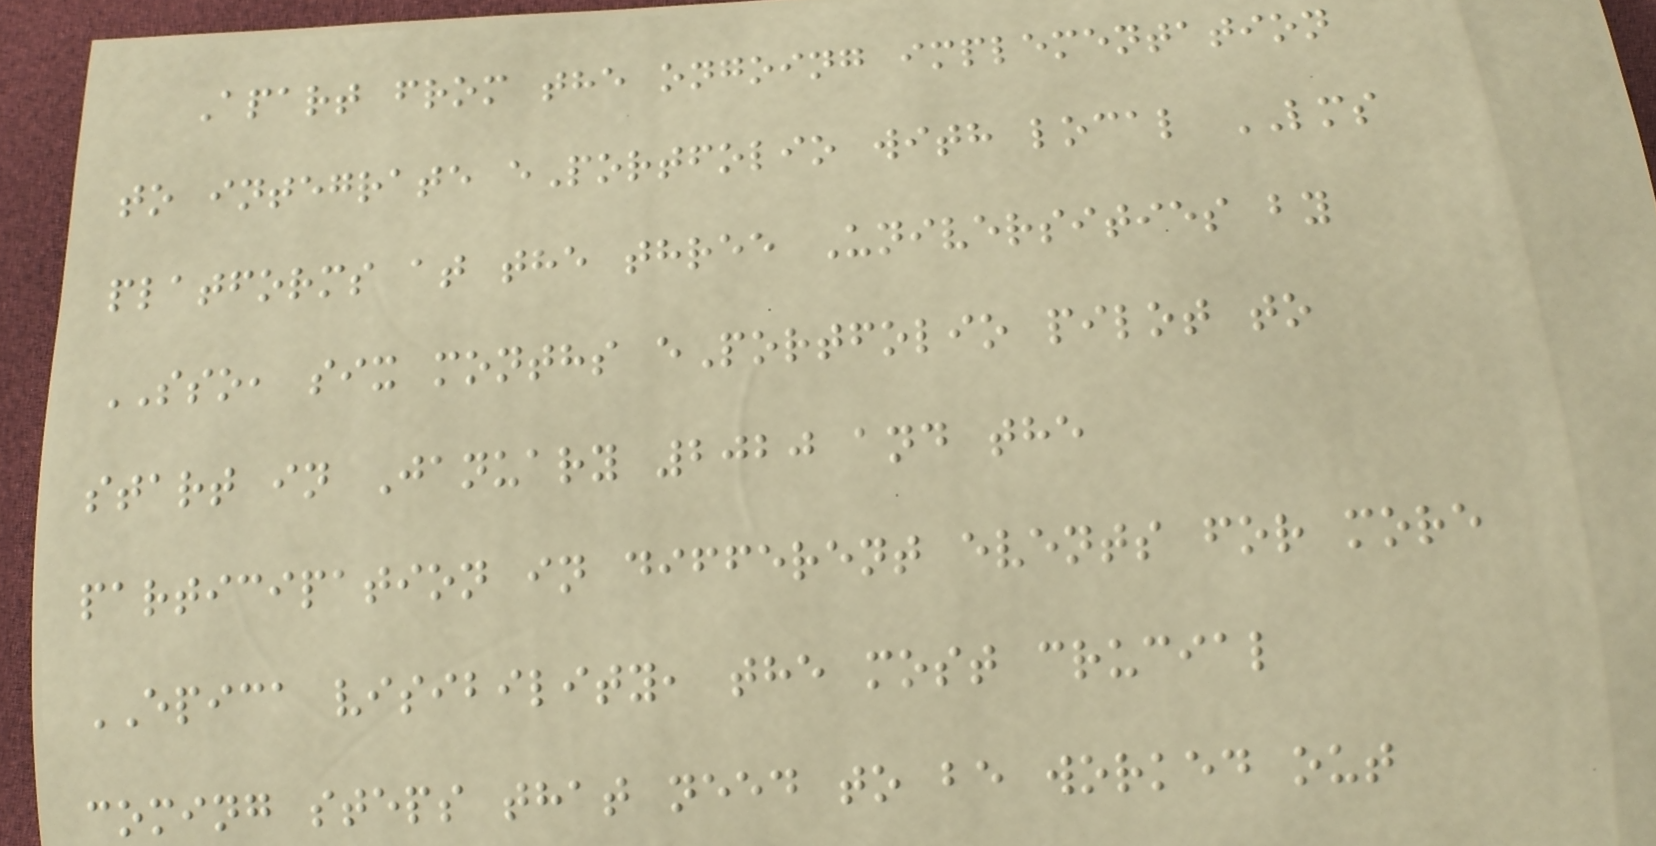Apart from the ongoing implementation
to integrate ePortfolio with local LMS
platforms at the three Universities by
SSO, six months ePortfolio pilot to
start in January 2020 and the
participation in different events for more
EPICA visibility, the most crucial
coming steps that need to be worked out
